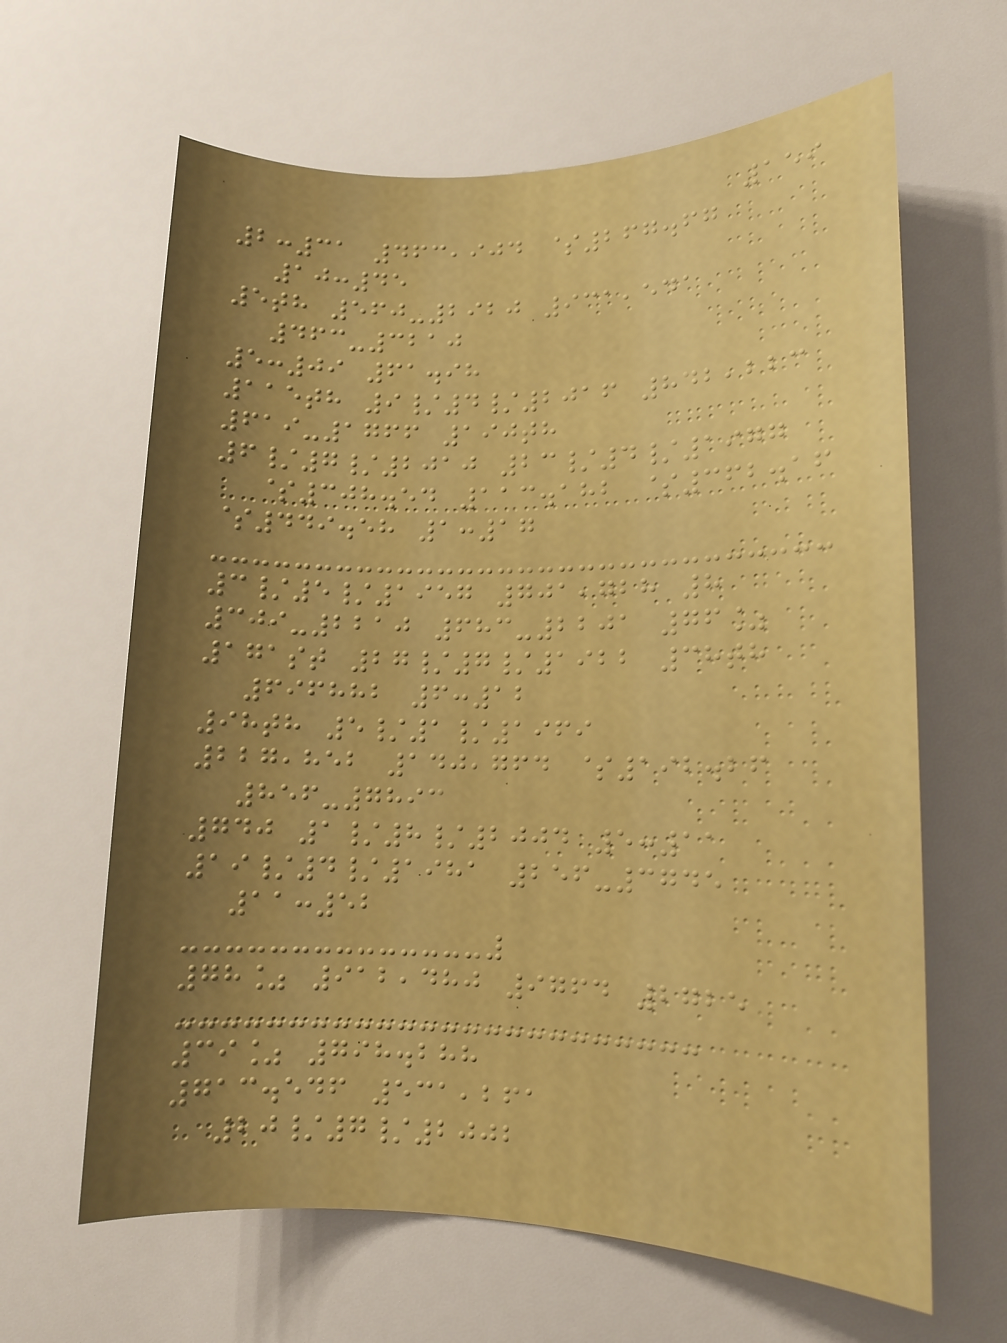159
2:31 463,904 $267.67
10:45
5th 560-2920 931,541
463-3210
5:09 61.98
115th 9/4/2016 842,223
619-1766 190th
6/7/2010 23/4/1977
$308.54 113.182 $362.16
$449.58 1:17
3/5/1957 701,728 8
309-2210 683-2201 76%
171st 27/7/1922 38th
696882 6:12
98th 5/1/1969
227,852 140,764 $192.26
856-7893
740 1/8/2004 5:11
19/4/1981 256-3745
11:52
78% 912,480 9764 2725
39% 798.288
713.546 531,261
20/7/2002
